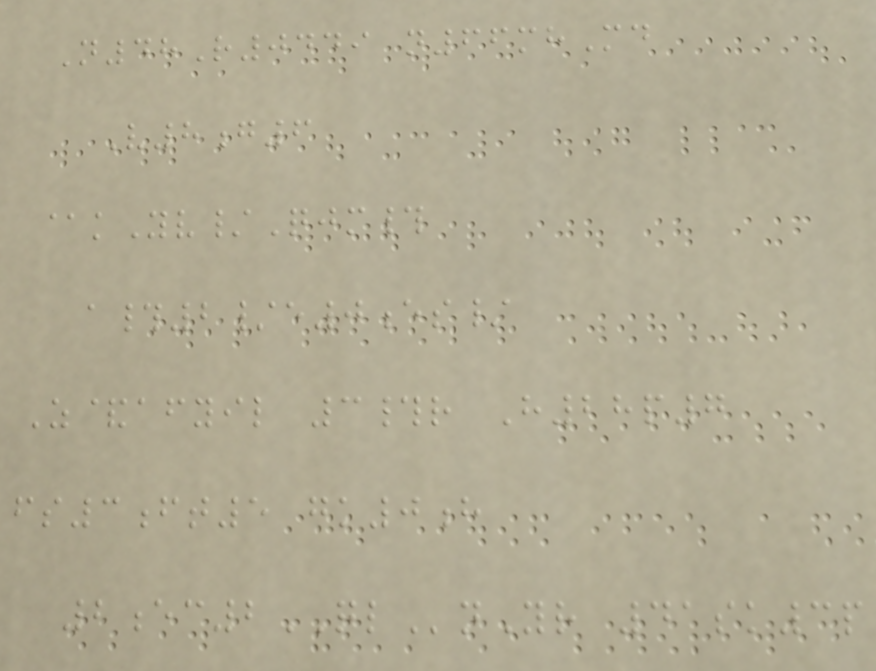N48R0449 n66mhMd
V8g6
@kYv/Qjm#
a#2/e0es/
Z&afyil 3#r H28p7
fs3ft5 gk0h
2ec2QLnYr 41sk3p
